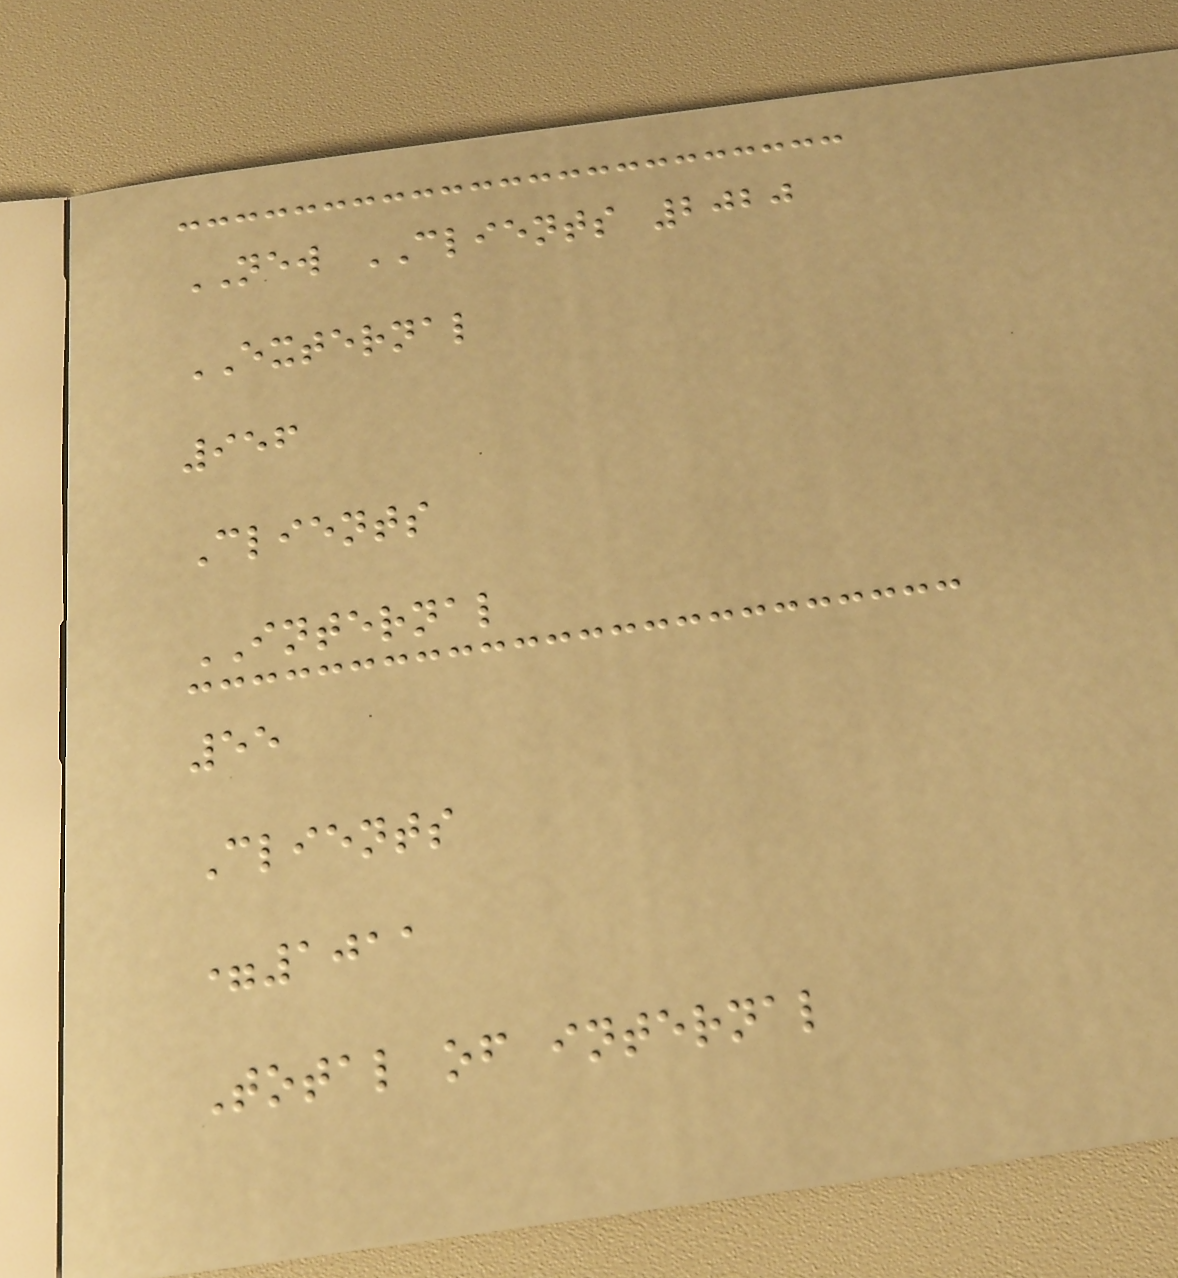NEW CLIENTS 2020
EXTERNAL
956
Clients
INTERNAL
55
Clients
=1011
Total of internal
